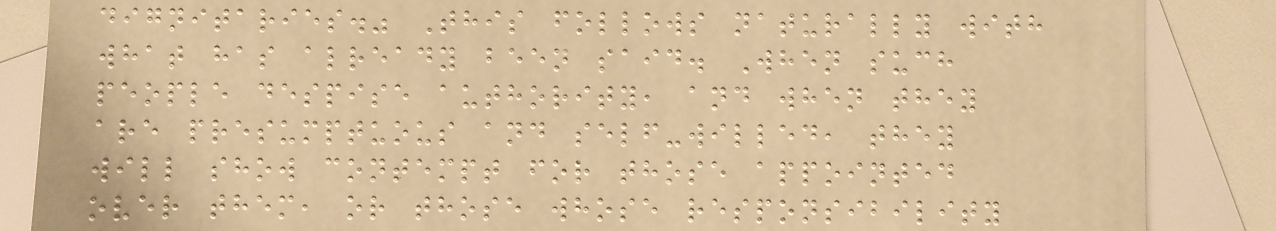dignitaries." This follows naturally with
what has already been said. When such
people despise authority, and when they
are presumptuous and self-willed, they
will show contempt for those appointed
over them, or those whose responsibility
